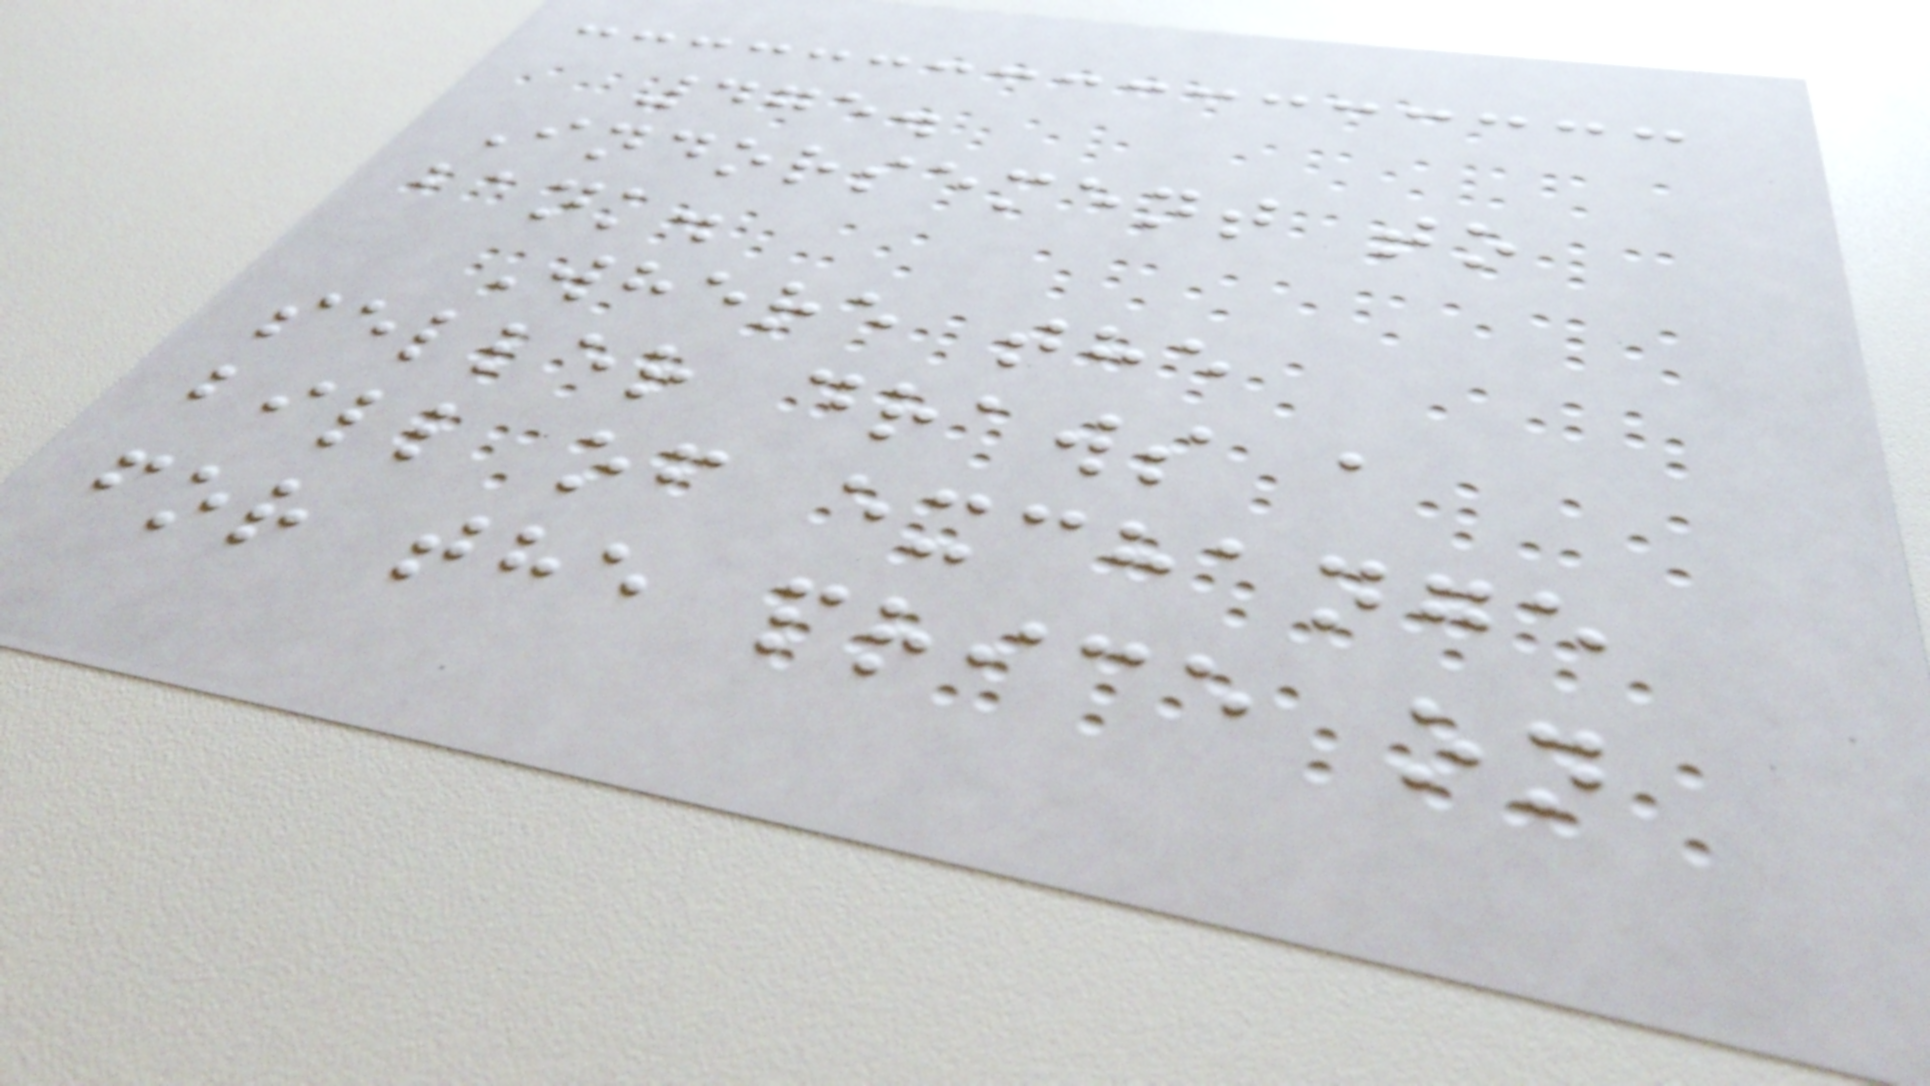475.
Indorsement to
bank.
Where the
seller draws a
bill of exchange
for the price on
